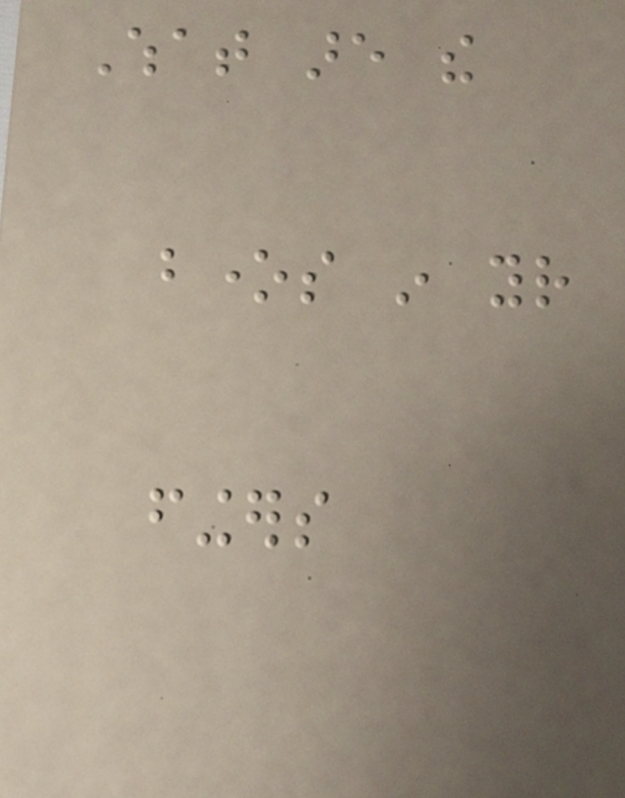What are the
bones in your
fingers
